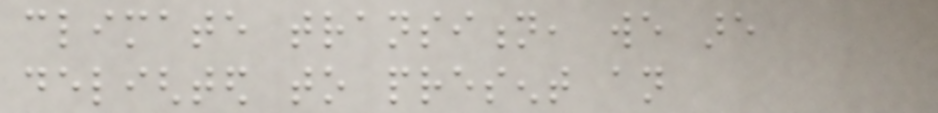climate transition, we are
delighted to present an
